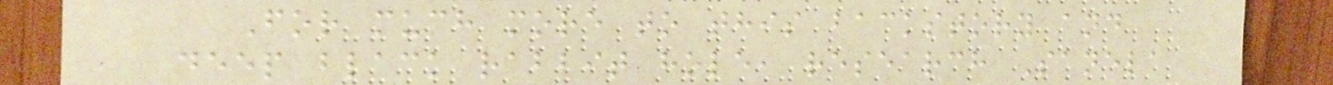For much more to this backstory and
deep black rabbit hole, research Sanela
